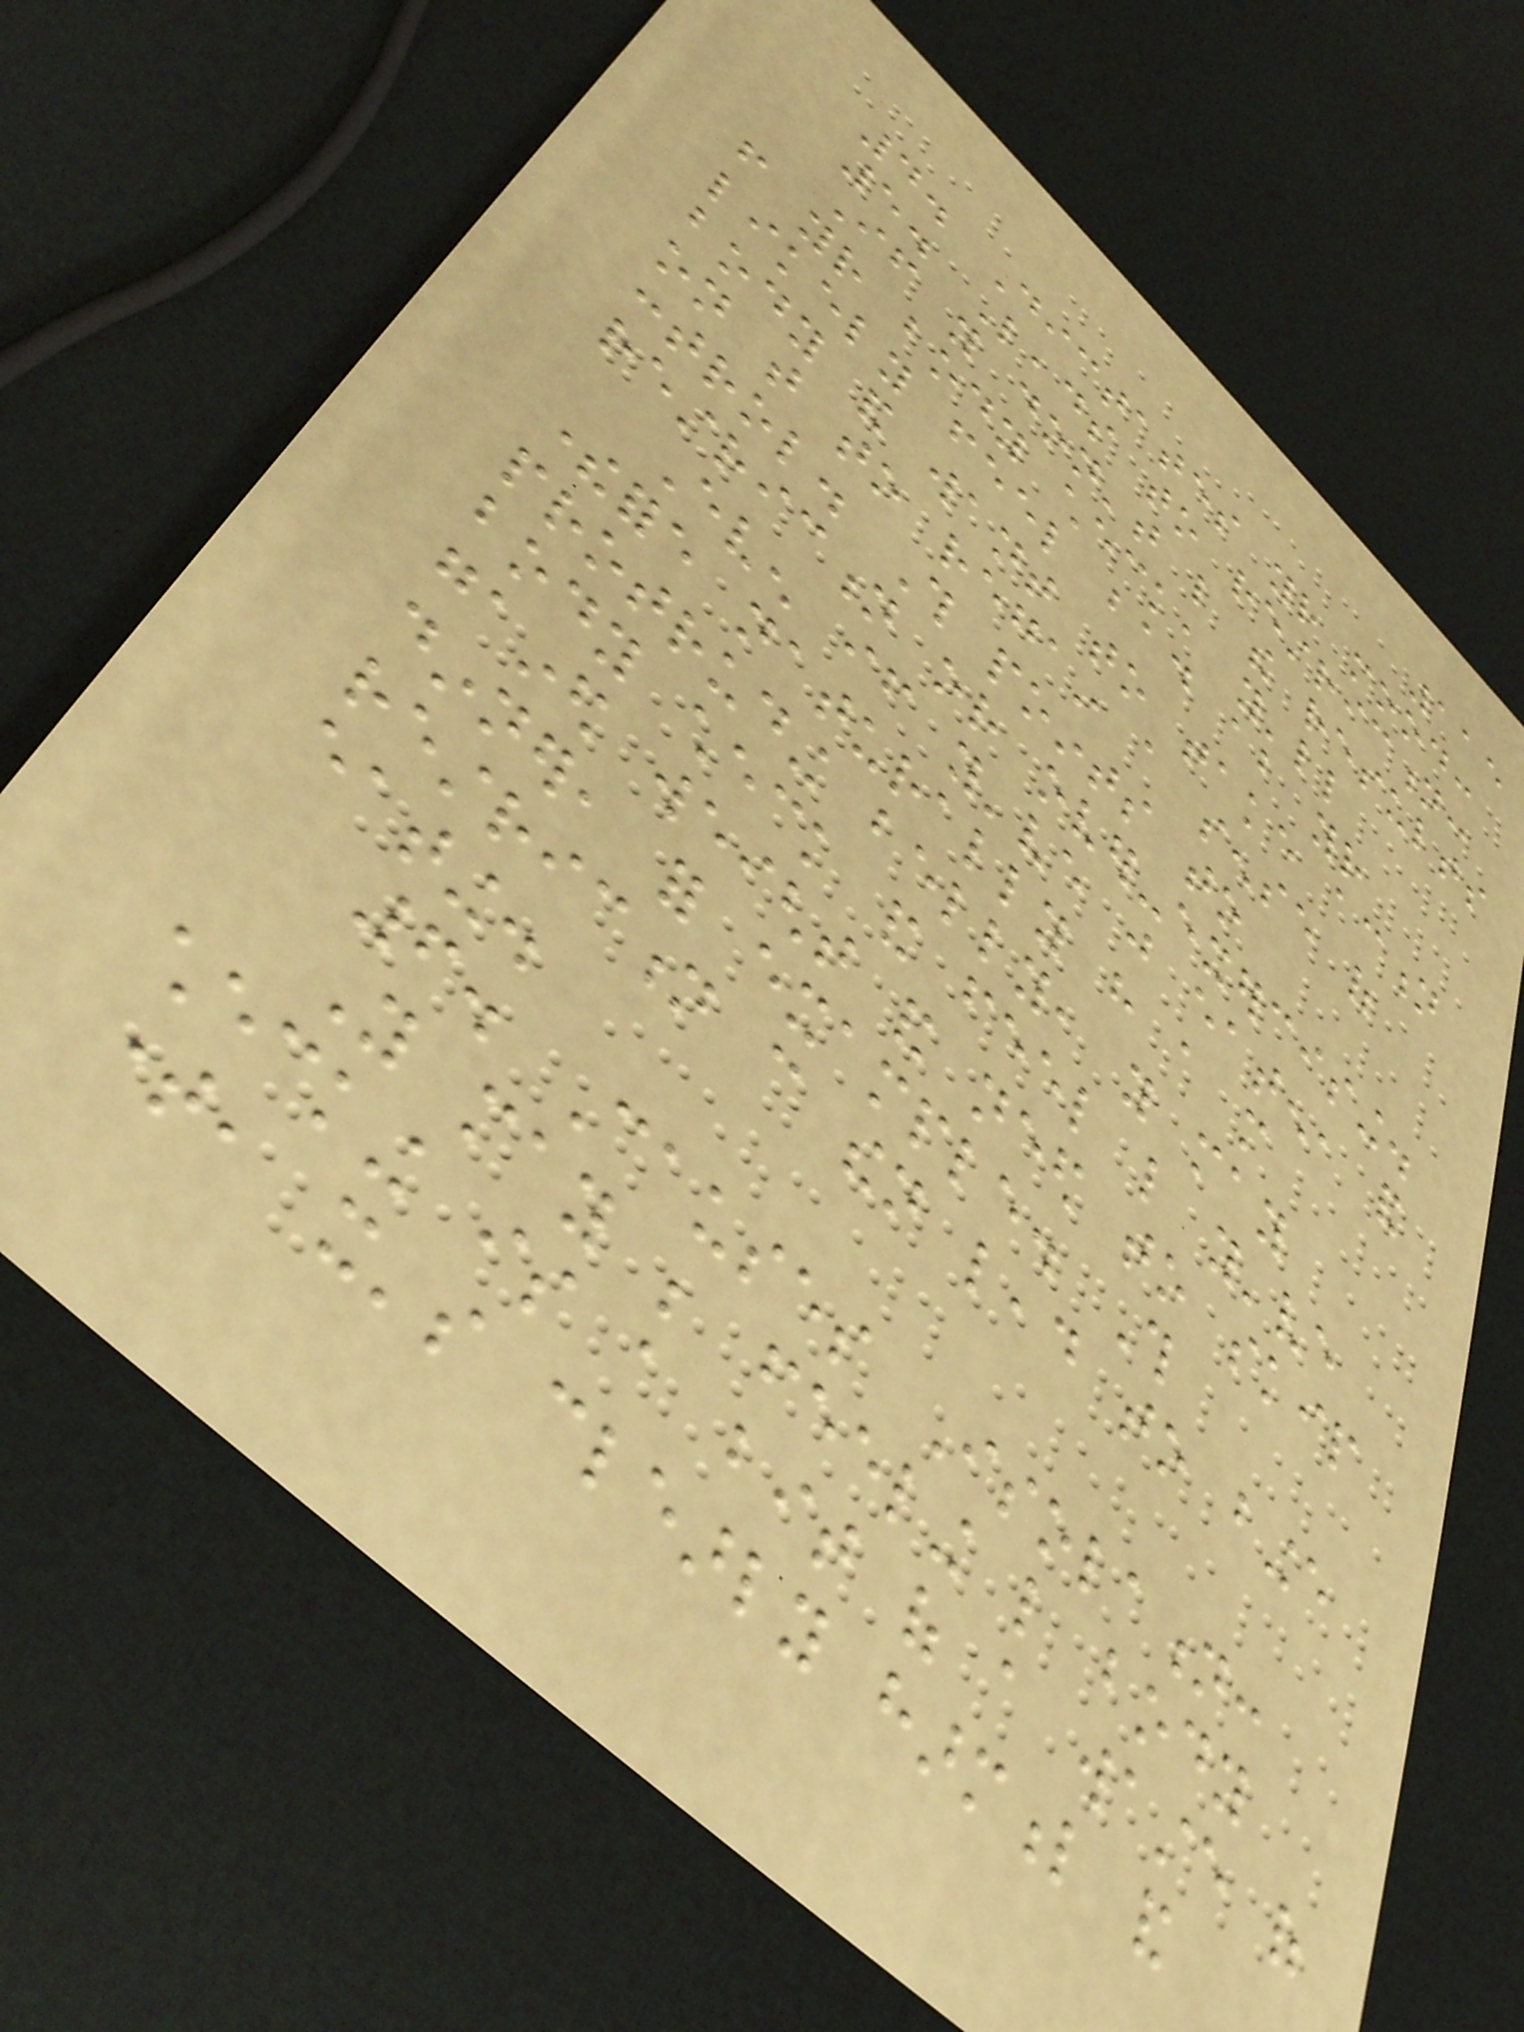115
4. Dictates your mood:
5. Leads to restriction:
If you don't like the results
from your body check, you'll
likely feel bad about your
body and want to take action
on that to regain a sense of
control. This points to
restriction or over-exercising.
Even if you've just eaten, and
therefore naturally have a more
protruding belly, you may
body check and feel like you've
gained weight and need to skip
dinner, for example. This
restriction can then lead to binge
eating.
6. Causes Isolation:
You may be feeling like body
checking is a bit of a waste of
time, it's clearly harmful and
